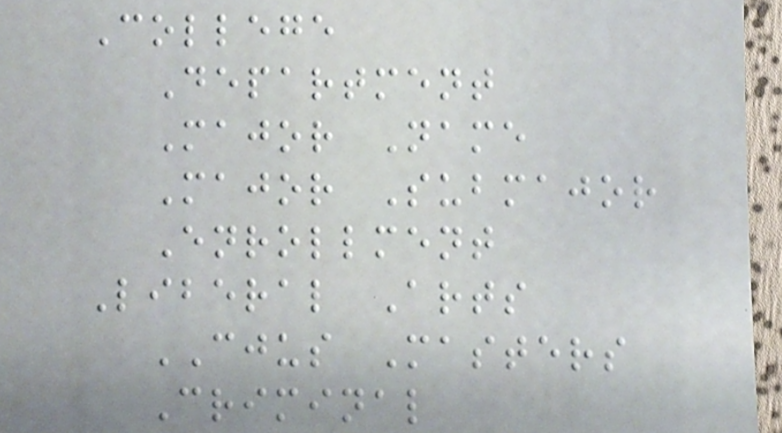College
Department
Major Name
Major Submajor
Enrollment
Liberal Arts
CJUS Masters
Criminal
